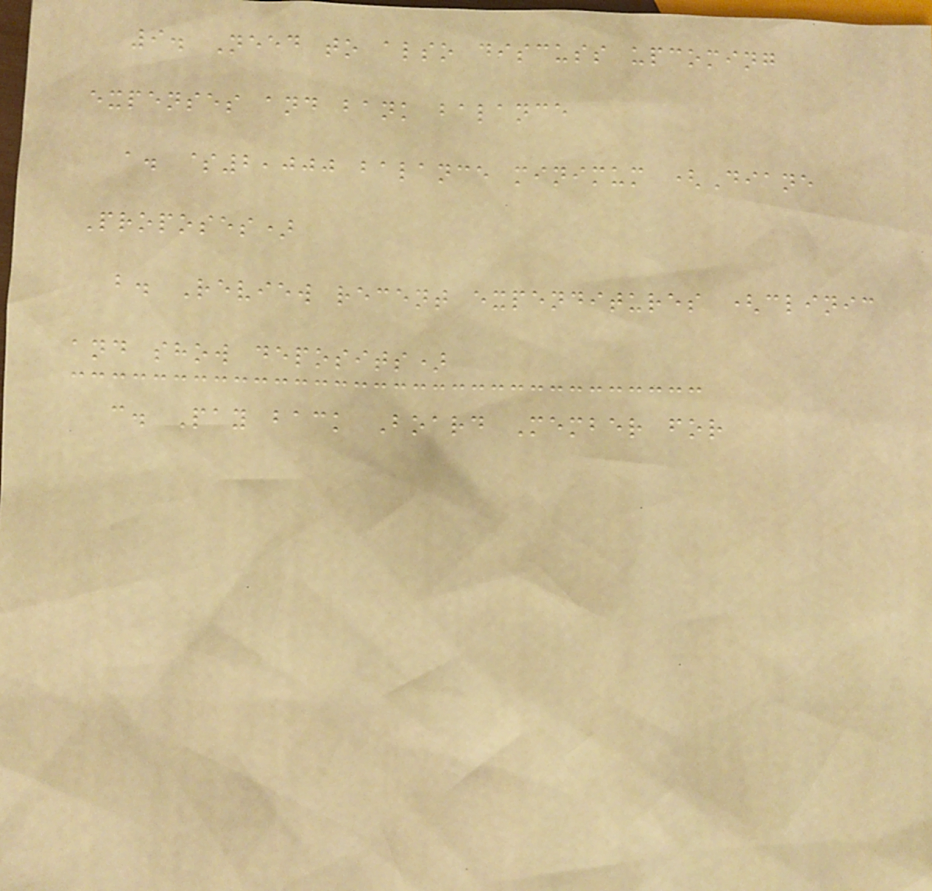9. Need to also discuss upcoming
expenses and bank balance
a. $2,000 balance minimum (Diane
Proposes)
b. Review recent expenditures (clinic
and show deposits)
c. Pay back Board Member for
